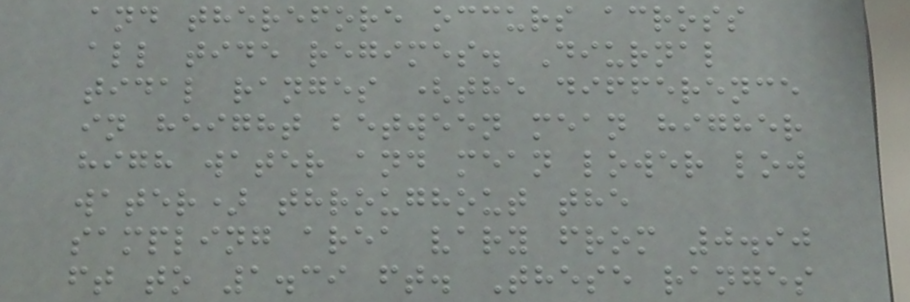and therefore occurs across
all tide regimes. Diurnal
tidal ranges (the difference
in height between mean higher
high water and mean lower low
water) throughout the
sampling area vary from 0.90
ft to 1.39 ft. These ranges
